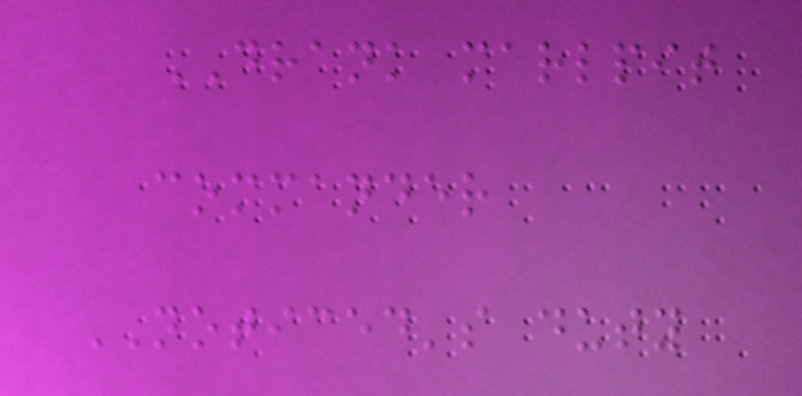DRANK marlpit
commander
NOTICED's duty
